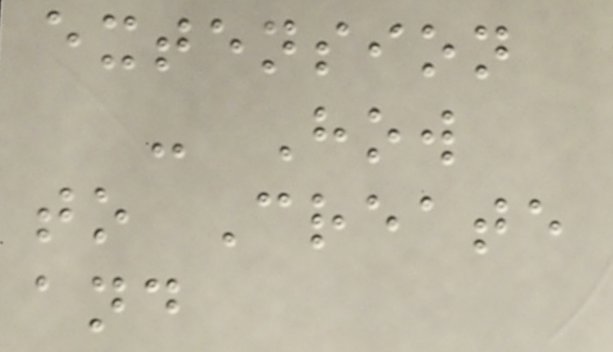extension
- How
to Create
and
